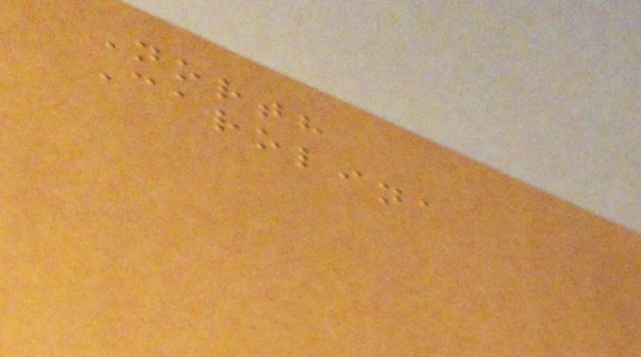North
Carolina
